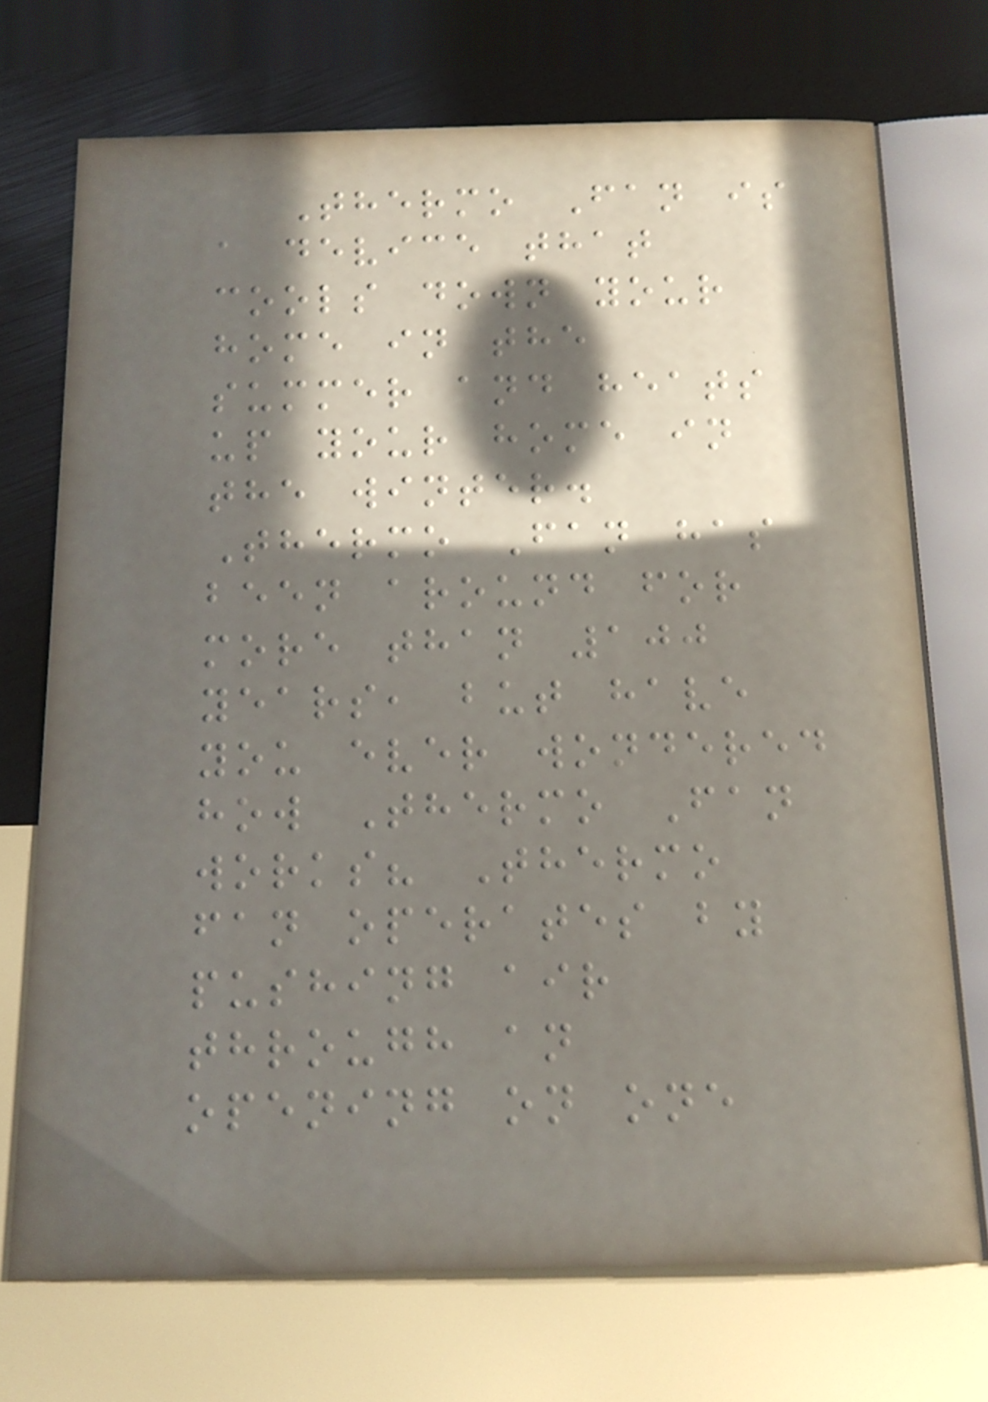Thermo Fan is
a device that
cools down your
home in the
summer and heats
up your home in
the winter.
Thermo Fan has
been around for
more than 100
years, but have
you ever wondered
how Thermo Fan
works? Thermo
fan operates by
pushing air
through an
opening on one
